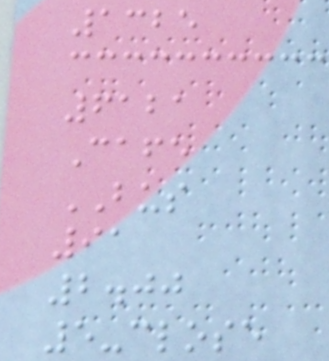1325
6121
Cafe
BUS
91
2.00
5-close
